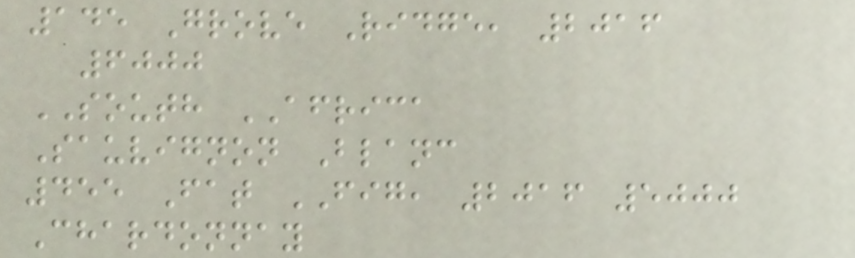145 Grove Ridge, 2016
6000
SOUTH AFRICA
Sauvignon Blanc
455 Fat FIG, 2016 5000
Chardonnay
